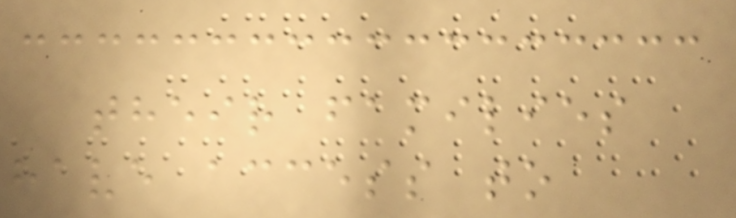their families
have access to
